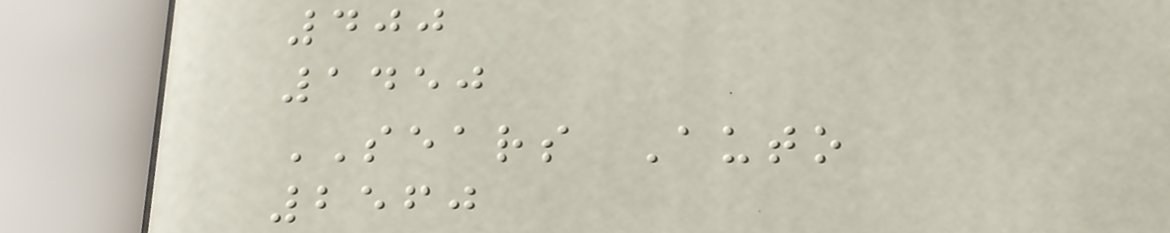400
1450
SEARS Auto
2560
